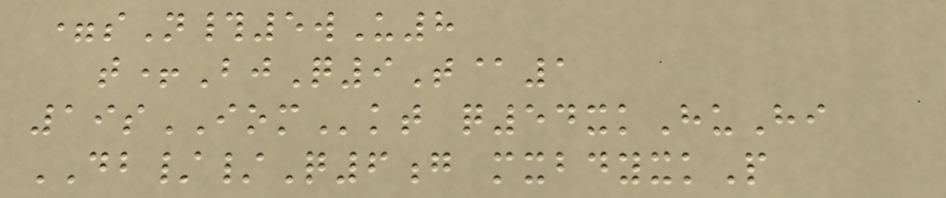=sN#5wU8
t+BjQ9T@1
19sIOMkt q54xkHuHi
DB//Q6g mxbdyxkP
